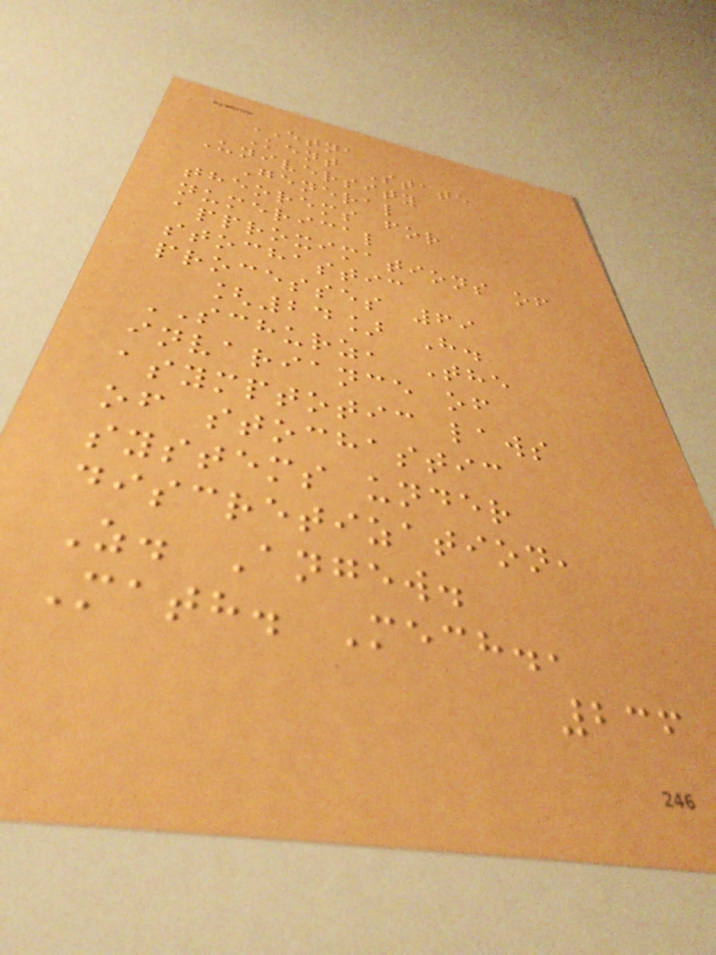ETNA
Kent State
University
General
theorems for
numerical
approximations of
stochastic
processes 69
[24] H.
SCHURZ, The
invariance of
asymptotic laws
of stochastic
systems under
discretization,
Z. Angew.
Math. Mech.,
236
